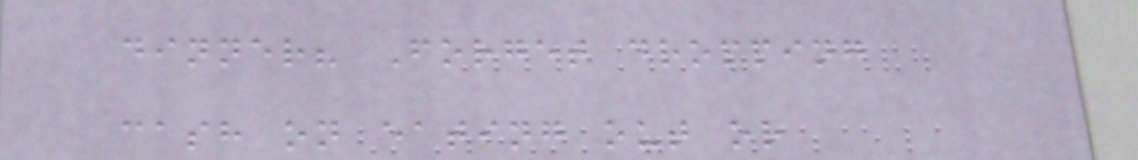dinner? Forget dropping
cash on eating out or
